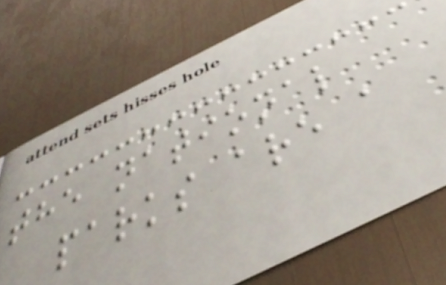the national
parks are a
